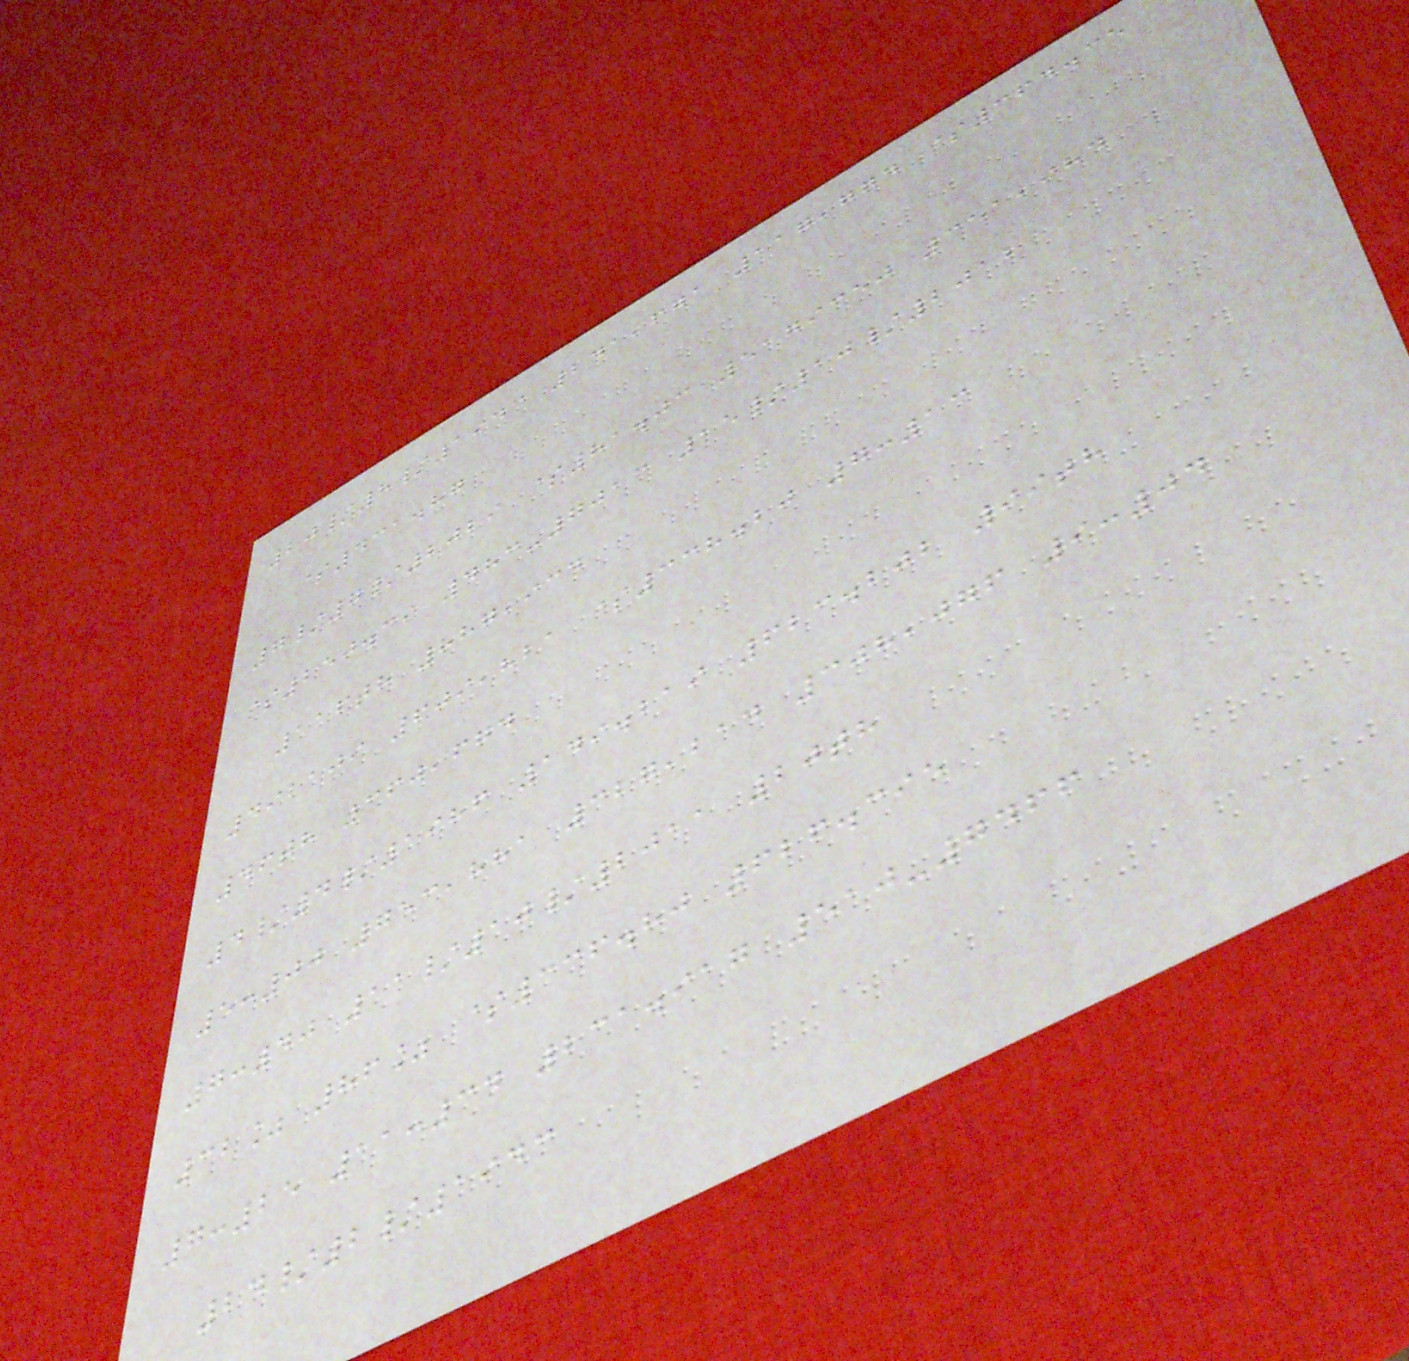20/8/1943 241,671 117,774 $364.35
$431.87
7/7/2029 $81.03 5179350 351,984
$250.39 483-7013 15/10/2012
116th 887,934
492109 609,821 $338.20 7:13
46th 360,674
4/4/1986 149.219 623.202 99th
5:00 753,881 327,214 308,076 9:04
7:40 11/10/2011 20th
32% 86% $336.80 626.395
7:25 11:34 231.917 510-7466
24/2/1943
